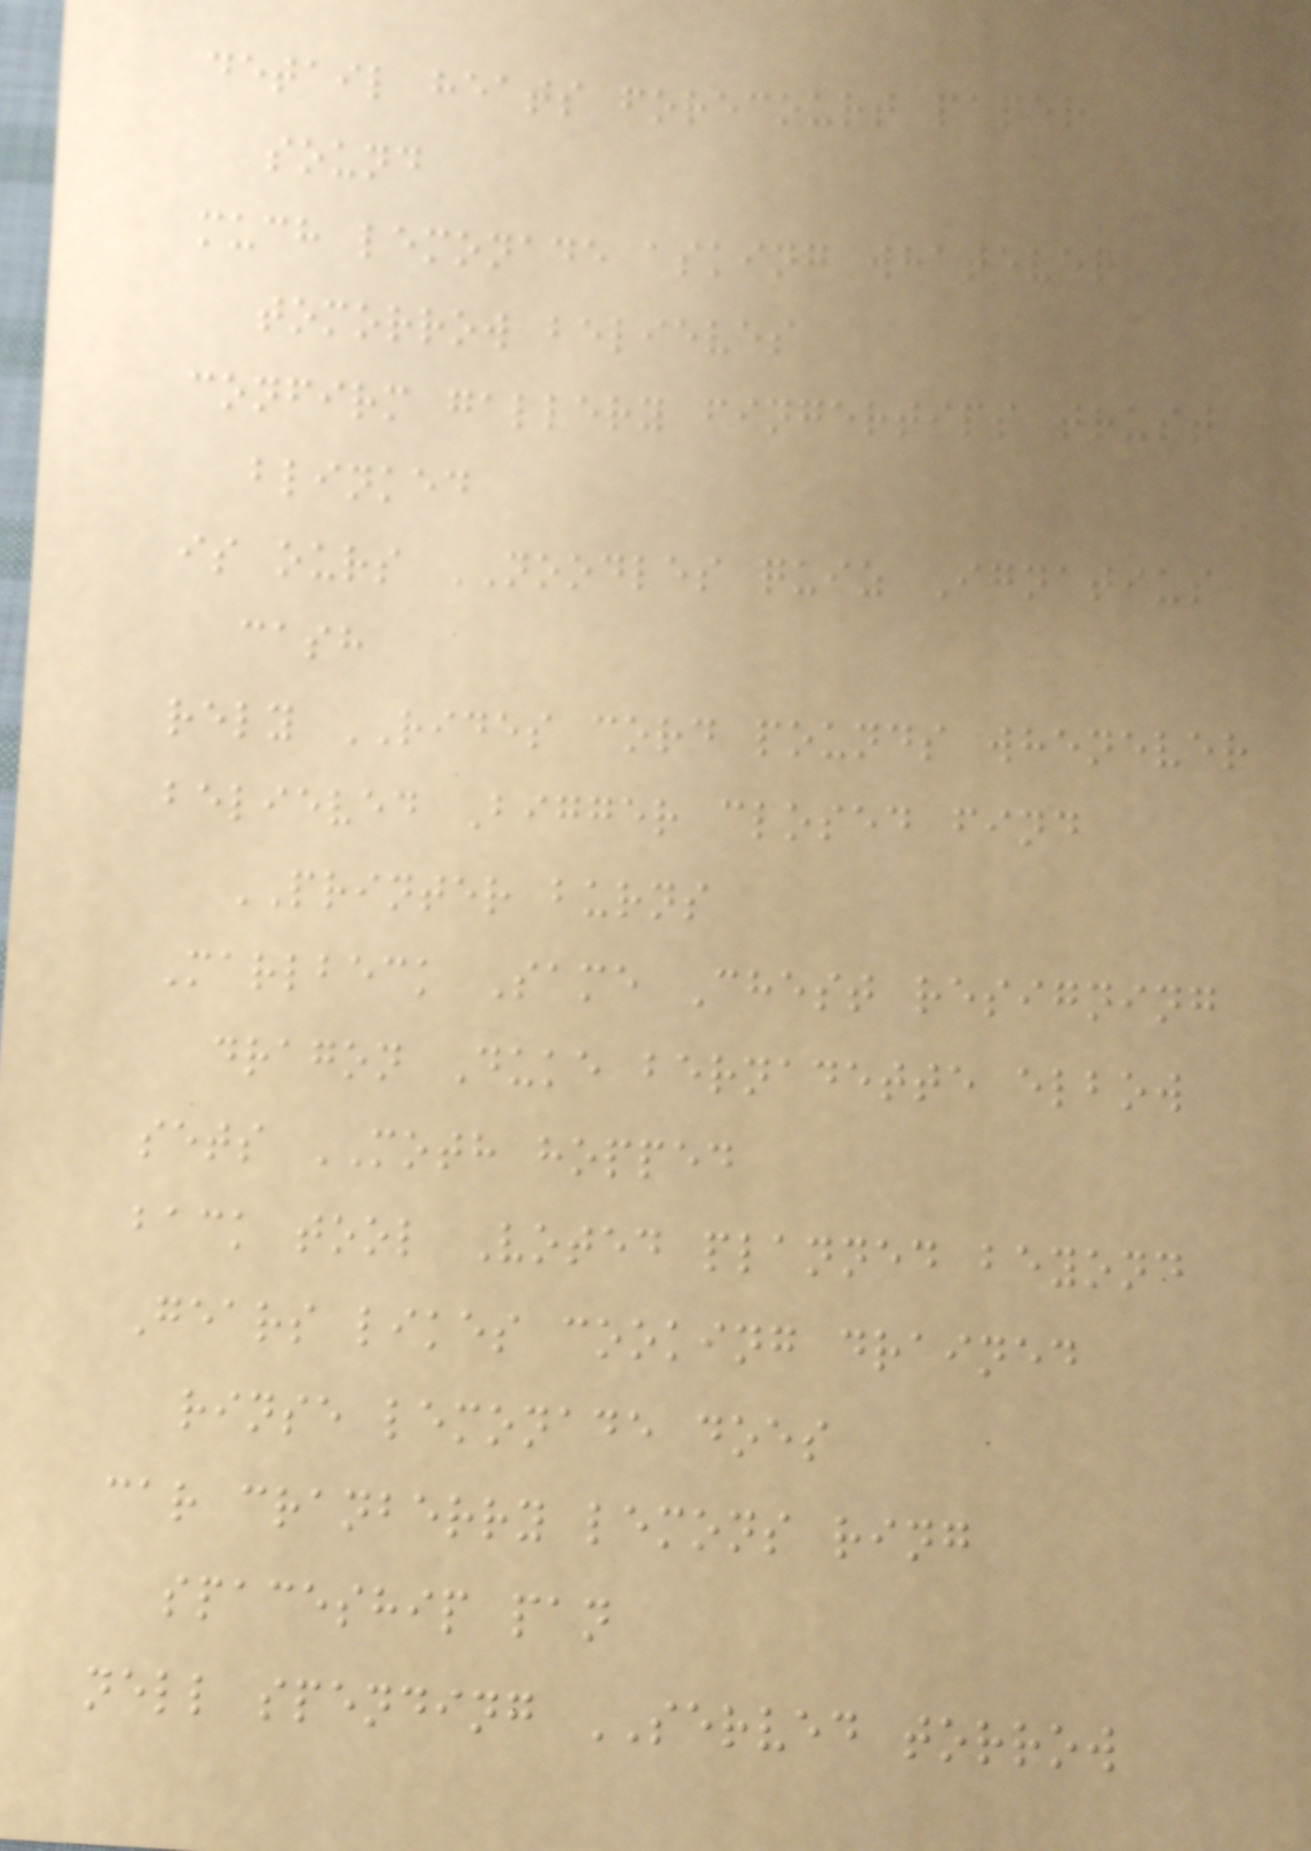detail heats forecourt paper
sound
much lemonade asking whatever
tomorrow believes
confirm gallery fingertips trust
blinked
is ours NOODLES quiz Ignatius
cash
rely RIDES cord pounds whenever
believed Bigger closed find
PRINTER burns
Marlbeck Same Chest resigning
dragon Duke bernadette elbow
sets MOTH hopped
back tool Voted planned beyond
Gears likes cooking drained
rinse lemonade does
car cranberry lemons ring
spaceship pan
nell spending SERVED torrow
